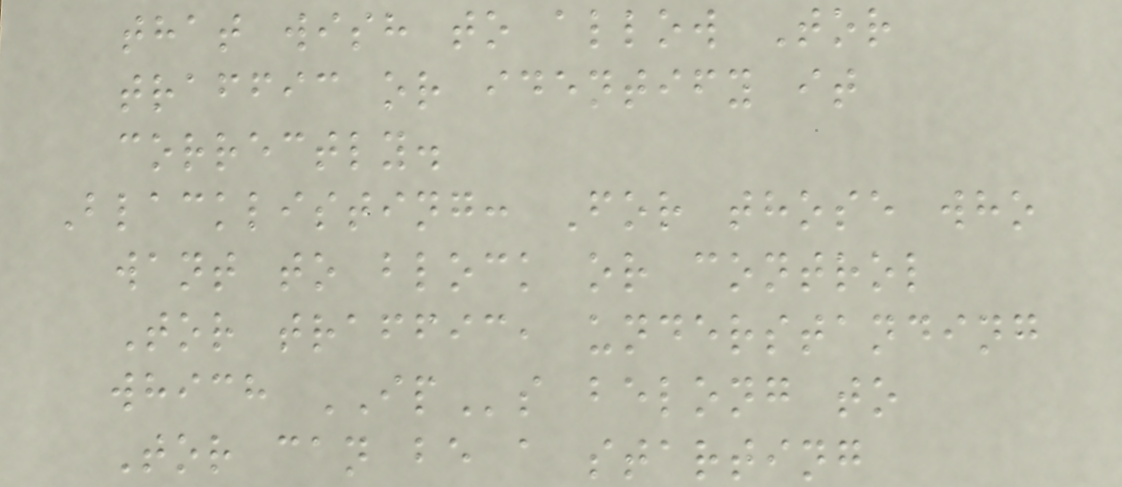that wish to allow Tor
traffic or identify it
correctly.
Blacklisting: For those who
want to block or control
Tor traffic, understanding
which IPs belong to
Tor can be a starting
